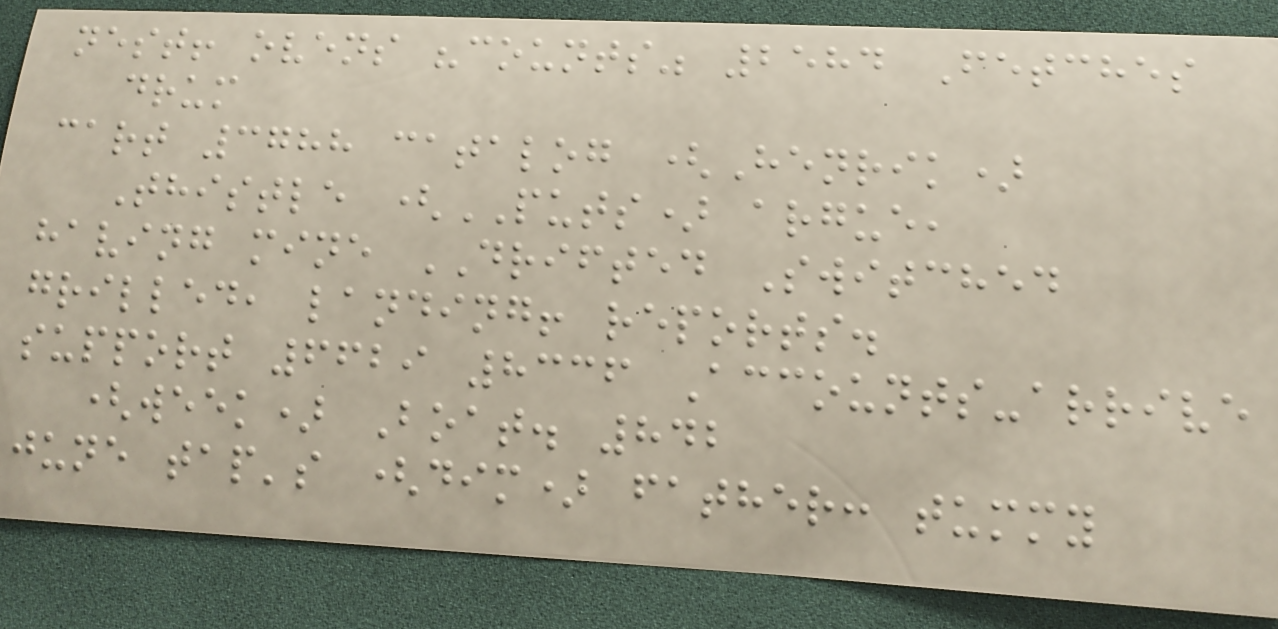nest! ovens "counts" 2584 Fetches
drum
cart 3788 catalog (Henrik)
Thistle (PUTS) argue,
having mine DRIFTED Switched
grilled, landing! reports.
support 6629 8336 Accounts-arrive
(week) Boat. 842
june tap's (dim) father: tummy
